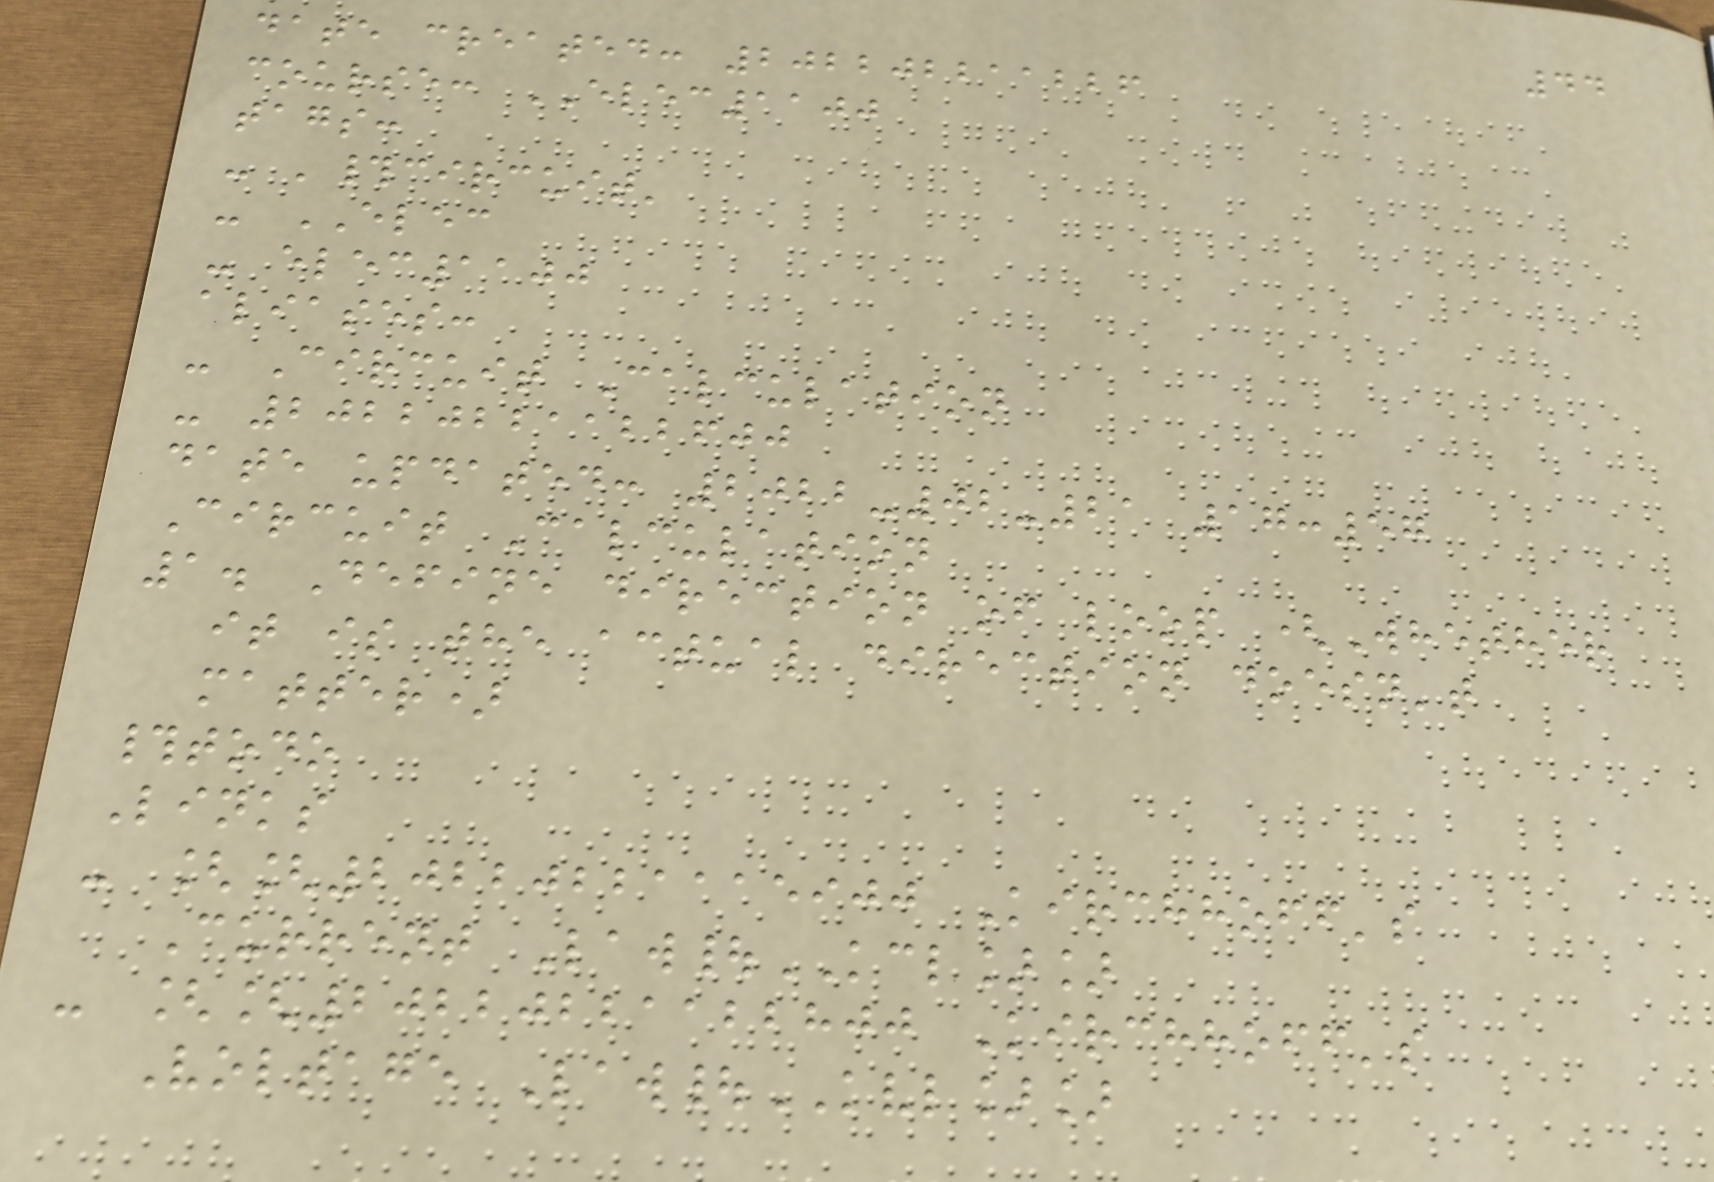44
date created: 202202211226
course: ELEC1100
tags:
- '#circuit'
- ELEC
- elec1100
aliases:
- Circuit Calculation
- 20220221122600
date updated: 2022-02-21 17:57
Circuit Calculation
1. Define direction of loop (Whether
it is the actual direction doesn't
matter)
#todo
Links
- [[20220221115900 Kirchhoff's
Current Law|KCL]]
- [[20220221122800 Kirchhoff's
Voltage Law|KVL]]
